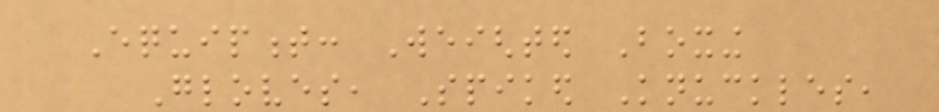Equipment: Weighted Boxing
Gloves, Spiked Knuckles,
